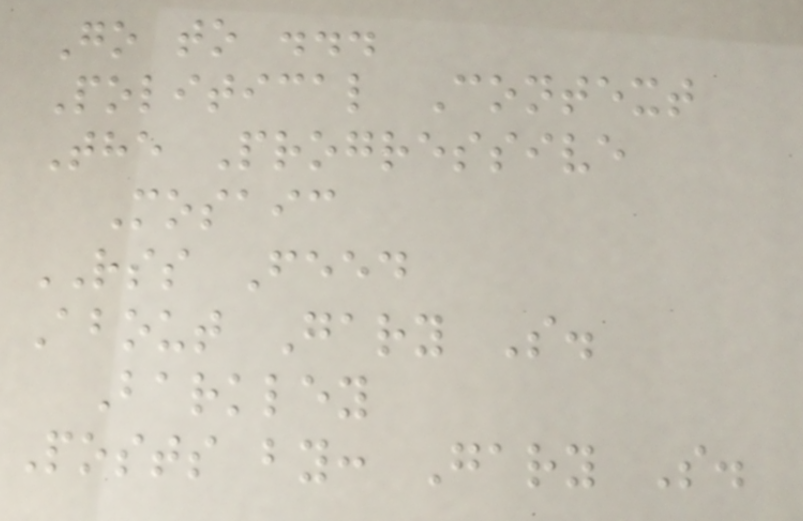Go to ...
Political Context
The Progressive
Mosaic
RSS Feed
About Gary S.
Barkley
Posts by: Gary S.
